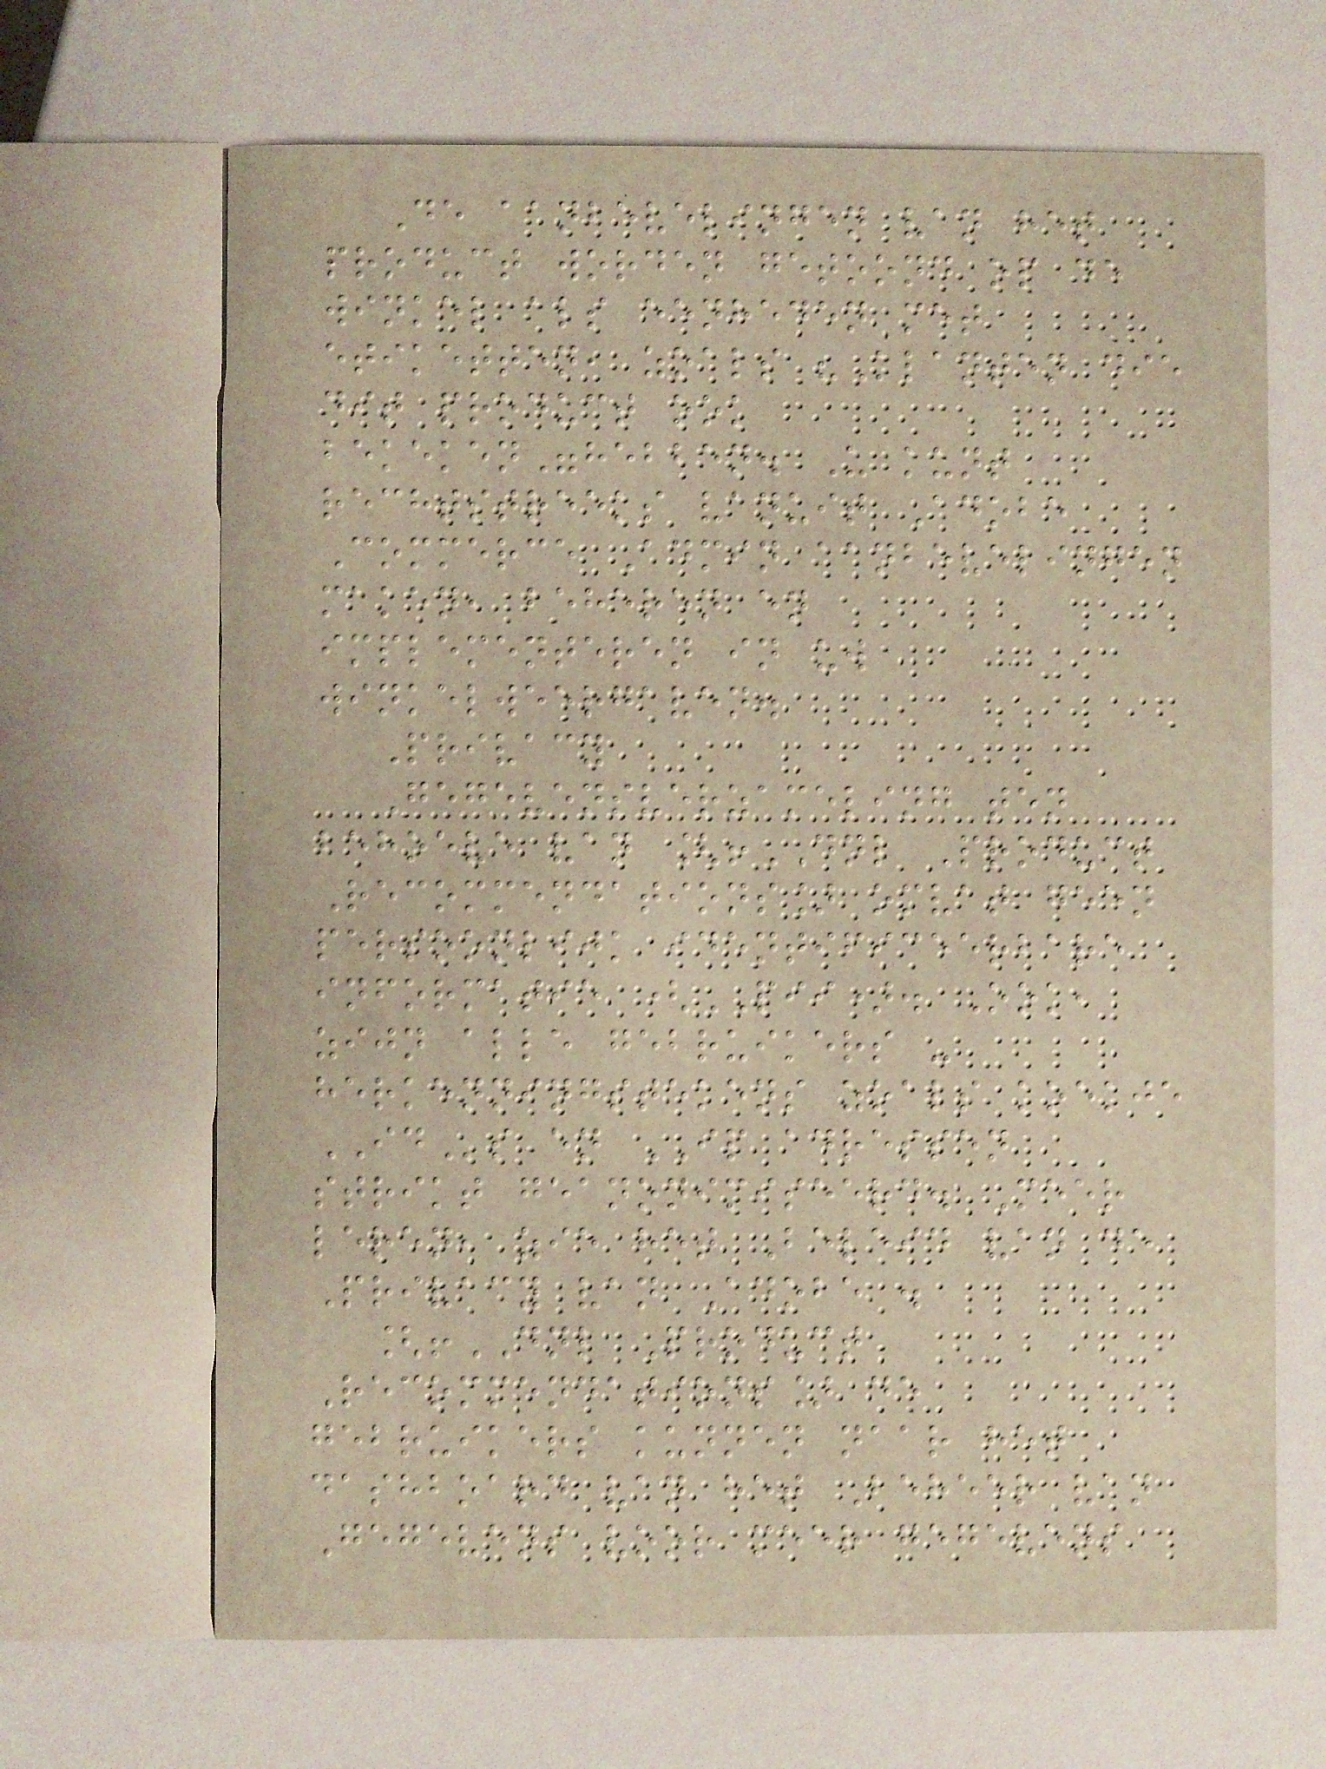De aanbevelingen van het
product worden getoond op de
winkel als eenheden met
etiketten, zoals "Klanten die
dit product ook
bekeken"hebben. U kunt
rechtstreeks vanuit Adobe
Commerce Admin aanbevelingen
maken, beheren en
implementeren in uw
winkelweergaven.
Privacy
Gegevensverzameling ten
behoeve van [!DNL Product
Recommendations] omvat geen
persoonlijk identificeerbare
informatie (PII). Ook,
zijn alle gebruikers -
herkenningstekens zoals koekje
IDs en IP adressen
strikt geanonimiseerd. Meer
leren, zie het Beleid van de
Privacy van Adobe .
[!DNL Product
Recommendations] de
gebruikers kunnen naar het
dashboard van het Beheer van
Gegevens voor meer gegevens
